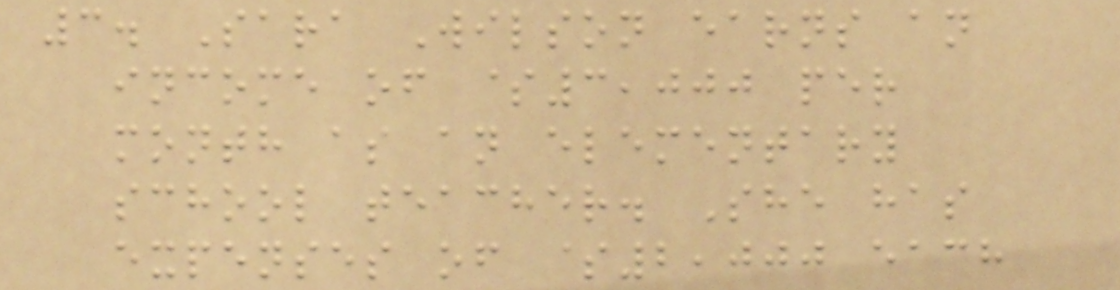3. Sara Wilson earns an
income of $3,000 per
month as an elementary
school teacher. She has
expenses of $2,000 each
